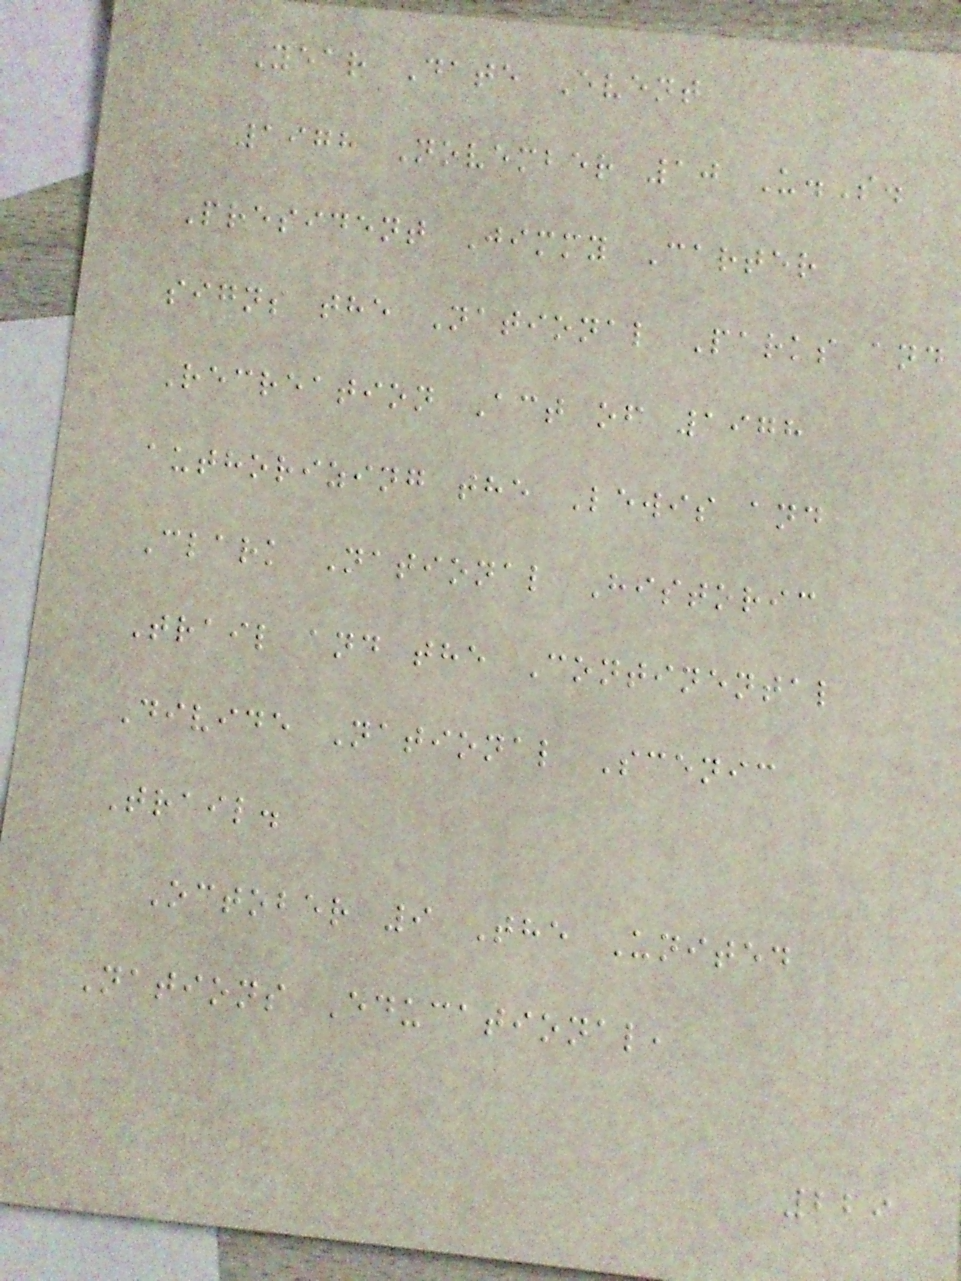Year Date Event
1978 November 10 U.S.
President Jimmy Carter
signs the National Parks and
Recreation Act of 1978
authorizing the Lewis and
Clark National Historic
Trail and the Continental
Divide National Scenic
Trail.
October 9 The United
Nations Educational,
229
